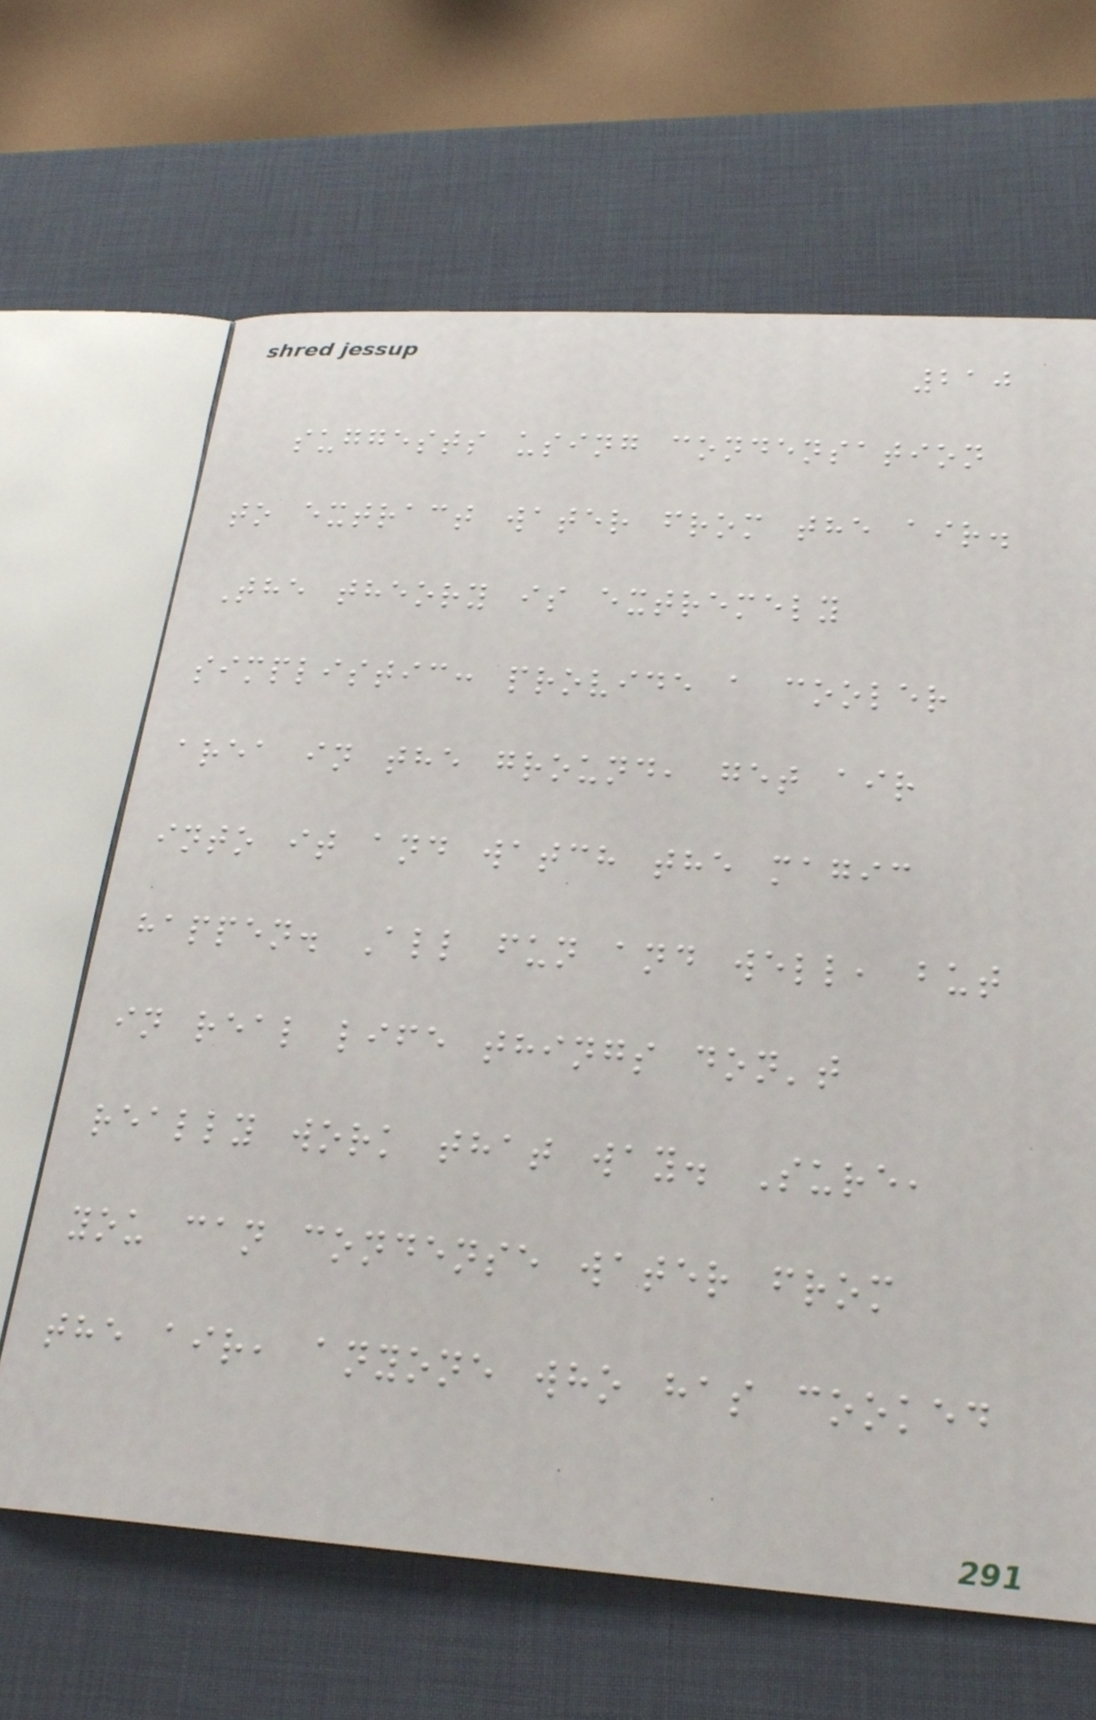210
suggests using condensation
to extract water from the air.
The theory is extremely
simplistic: provide a cooler
area in the ground, get air
into it and watch the magic
happen. All fun and well, but
in real life things don't
really work that way. Sure,
you can condense water from
the air, anyone who has cooked
